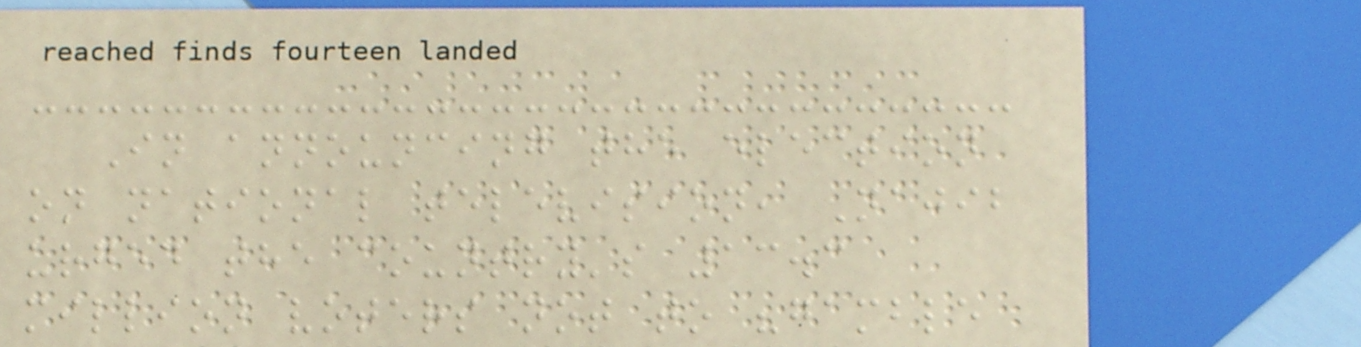In announcing the election
on national television, Najib
urged the country's 13.3
million voters not to "gamble
